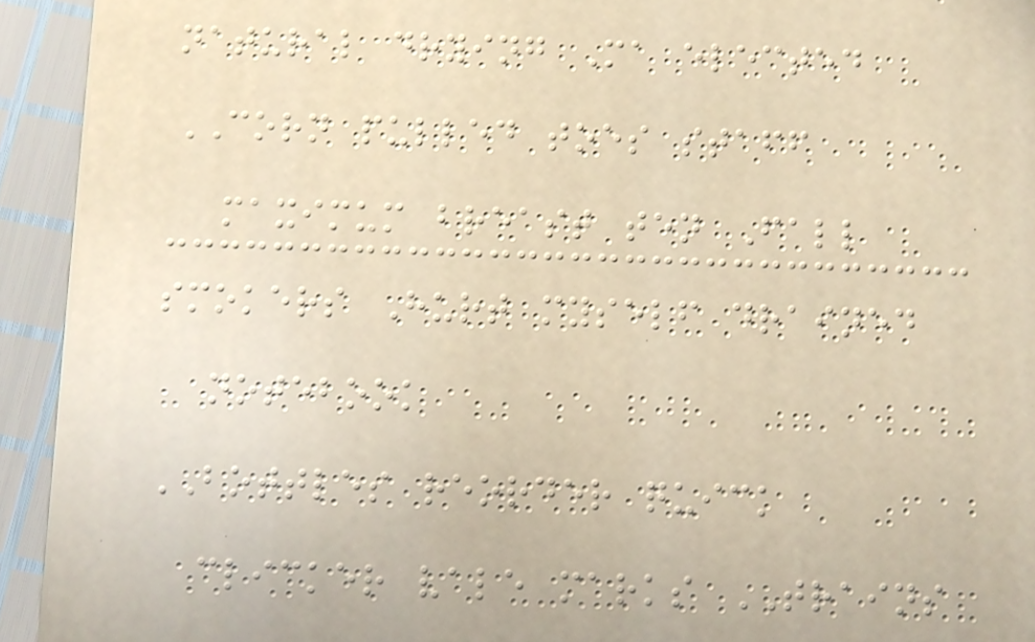natural drying Ma elected
CORN pulled toes staff
maximum breast ten Fall
smokers Hurt myself drained
notebook
BOTTLES reorder quick
clicker vale marks TRAINS
